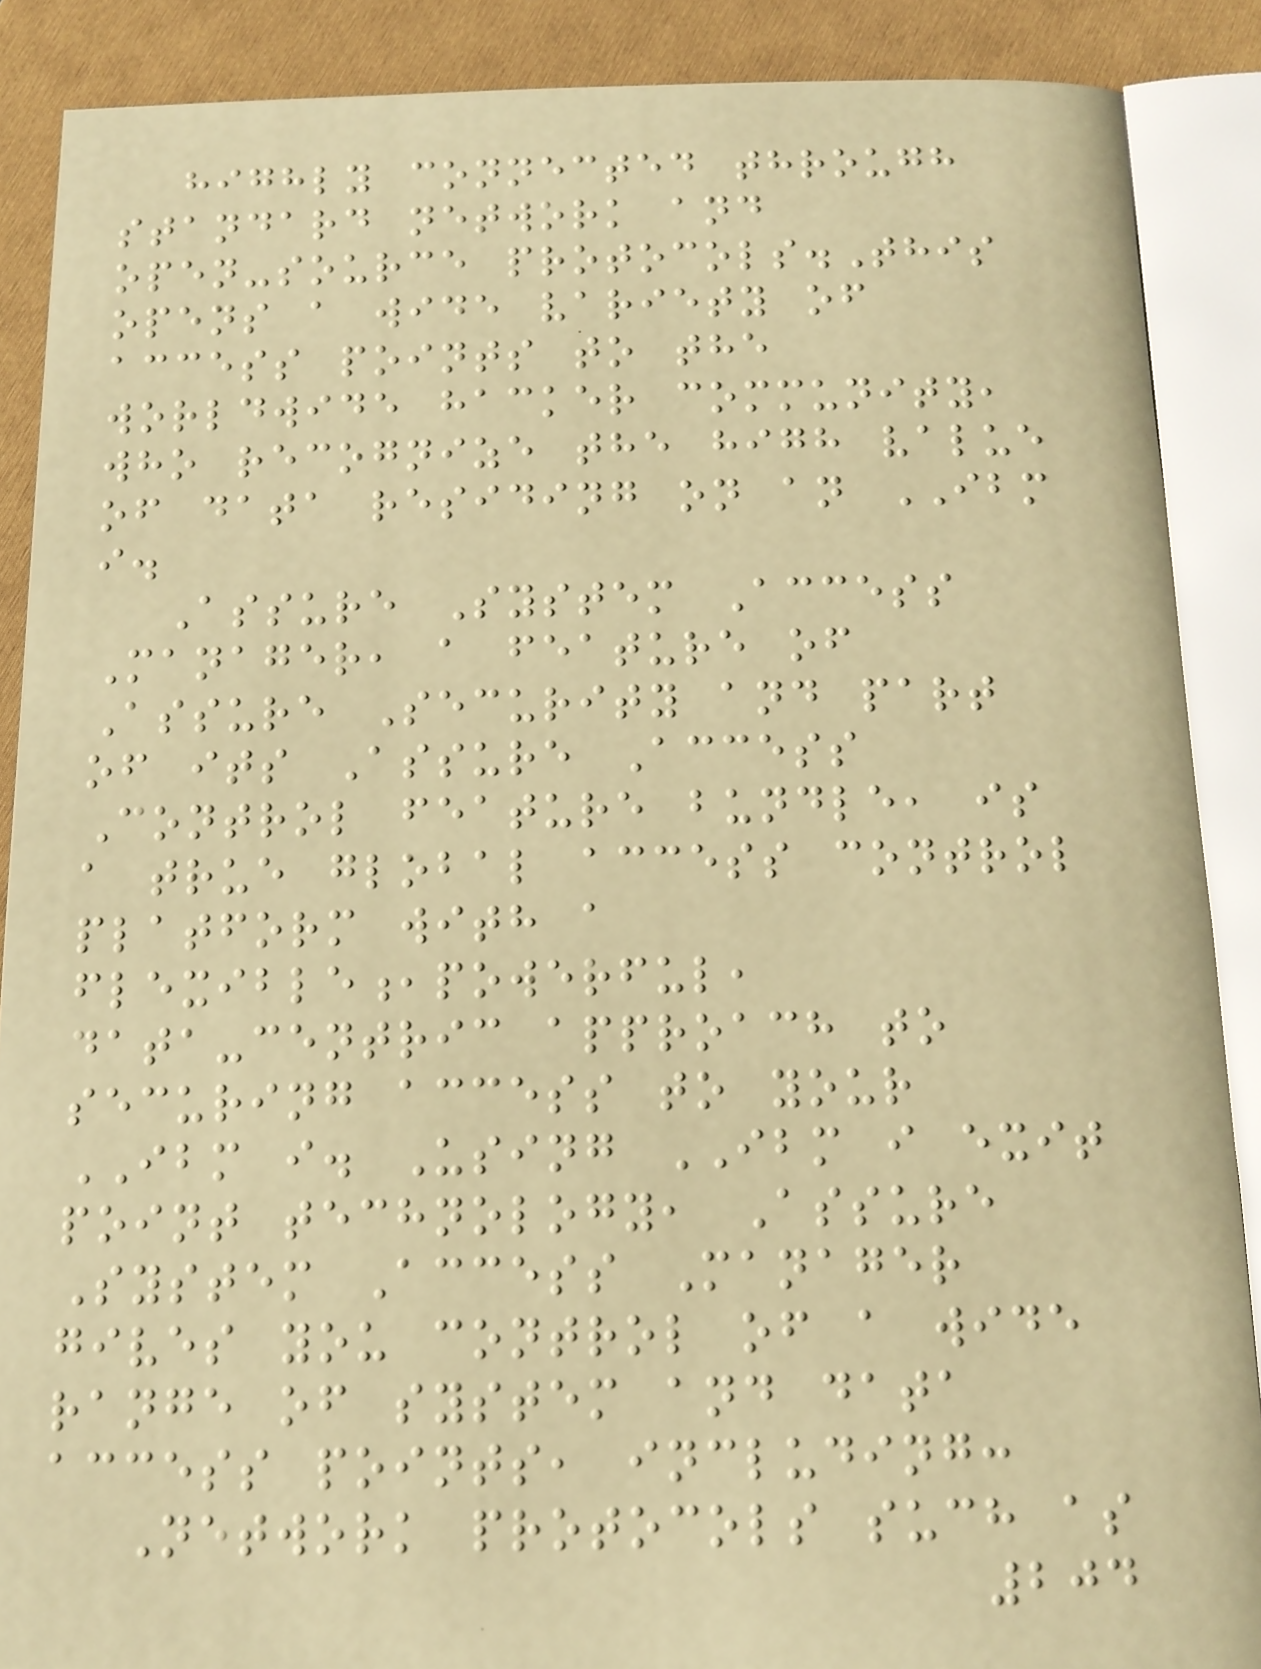highly connected through
standard network and
open-source protocols.This
opens a wide variety of
access points to the
worldwide hacker community,
who recognize the high value
of data residing on an IBM
i.
Assure System Access
Manager, a feature of
Assure Security and part
of its Assure Access
Control feature bundle, is
a true global access control
platform with a
flexible,powerful,
data-centric approach to
securing access to your
IBM i. Using IBM i exit
point technology, Assure
System Access Manager
gives you control of a wide
range of system and data
access points, including:
Network protocols such as
204
